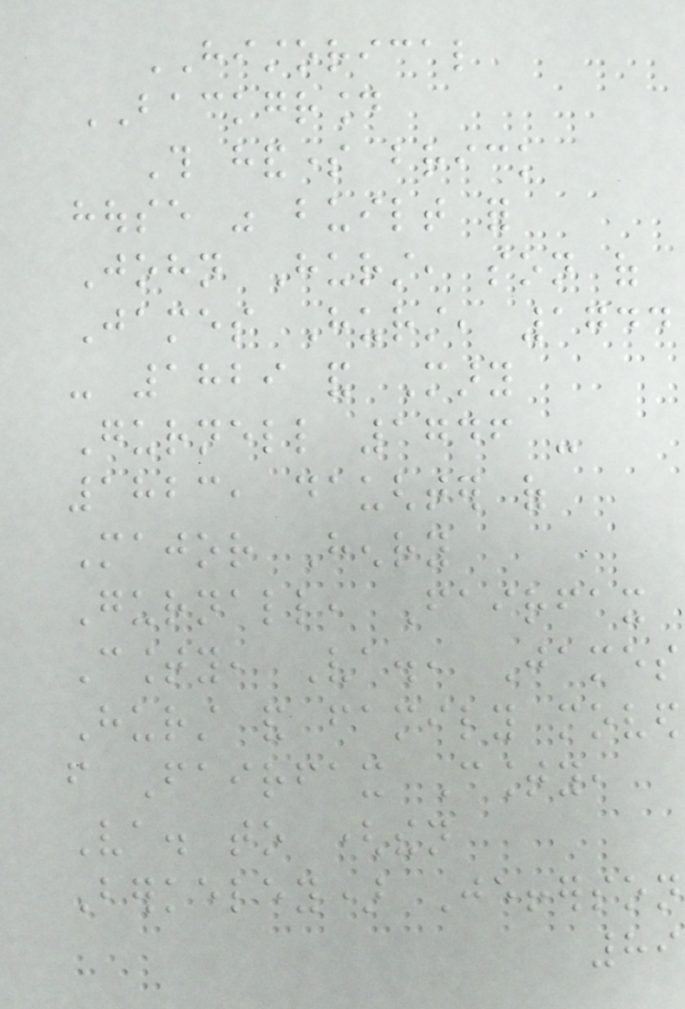HISTORICAL
BACKGROUND
This handsome brick
house was built for
John Hurst, son of
James Hurst, 1744
- 1829 and Mary
Gurnell 1746 -
1823, daughter of
Major Henry
Gurnall, Fairfax
County, Va., James
Hurst and family moved
from Fairfax County,
Va. to (then
Berkeley) Jefferson
89
